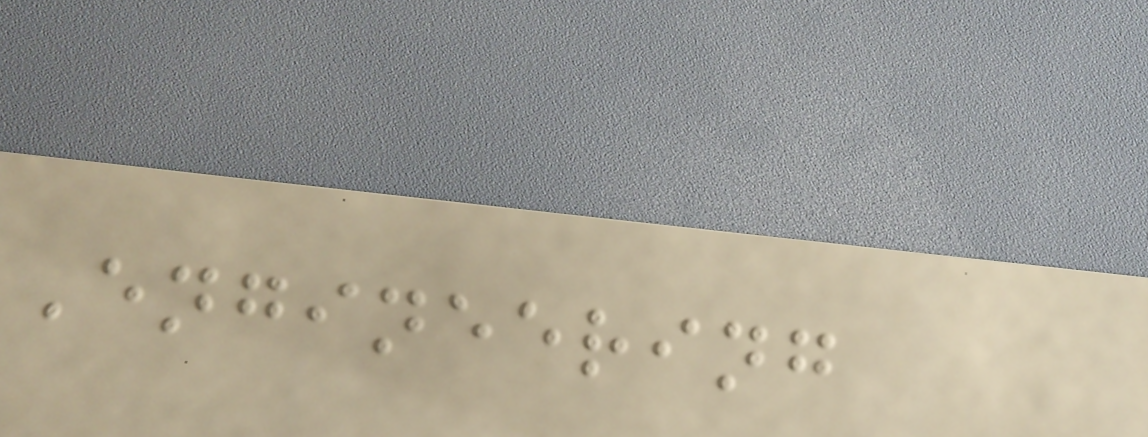Engineering
